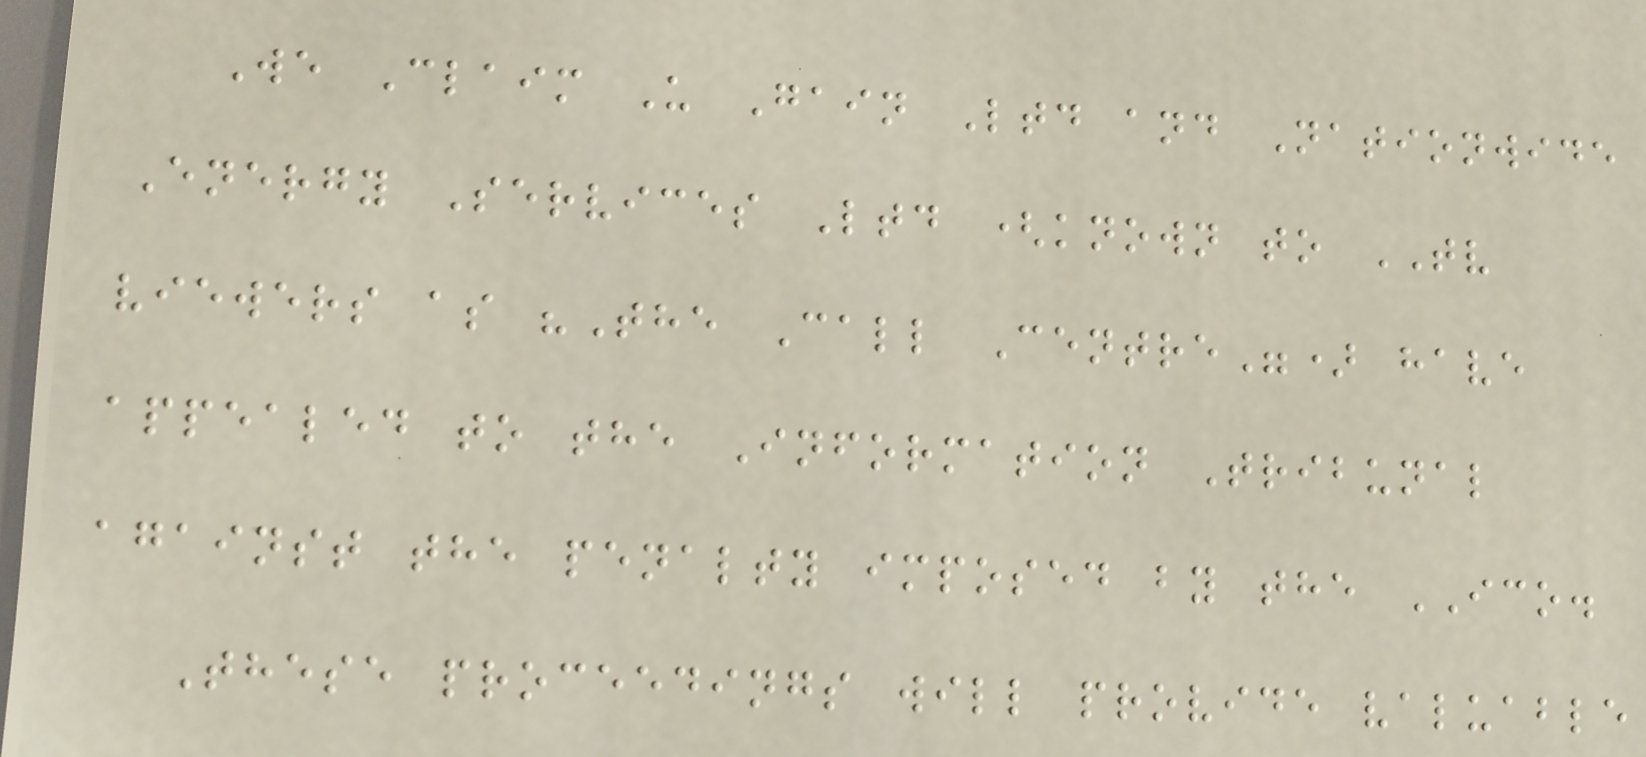We Claim U Gain Ltd and Nationwide
Energy Services Ltd (known to TV
viewers as "The Call Centre") have
appealed to the Information Tribunal
against the penalty imposed by the ICO.
These proceedings will provide valuable
